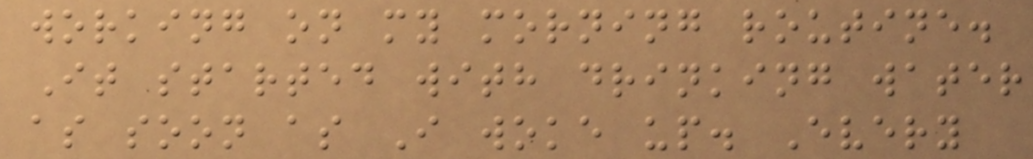working on my morning routine.
It started with drinking water
as soon as I woke up. Every
